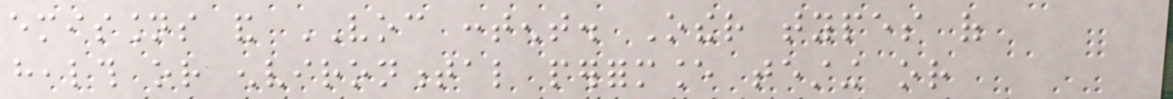emissions and VOC content. Other types of
health or environmental performance testing or
